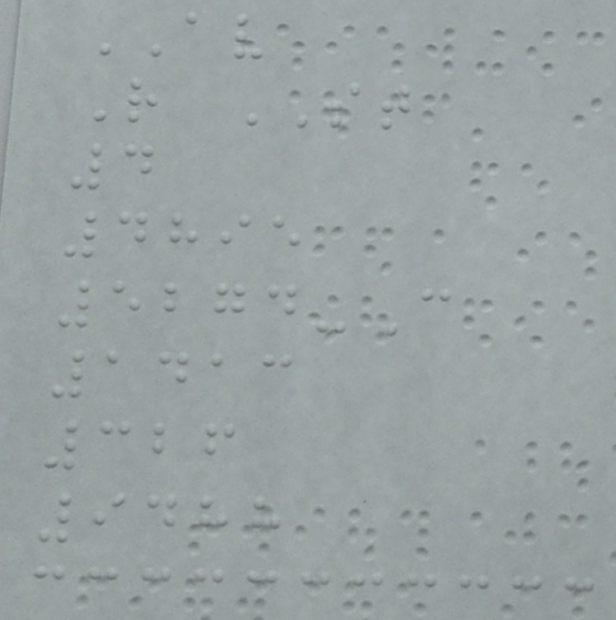AV
R ST
4
4895
5274-C
1413
326
9488
